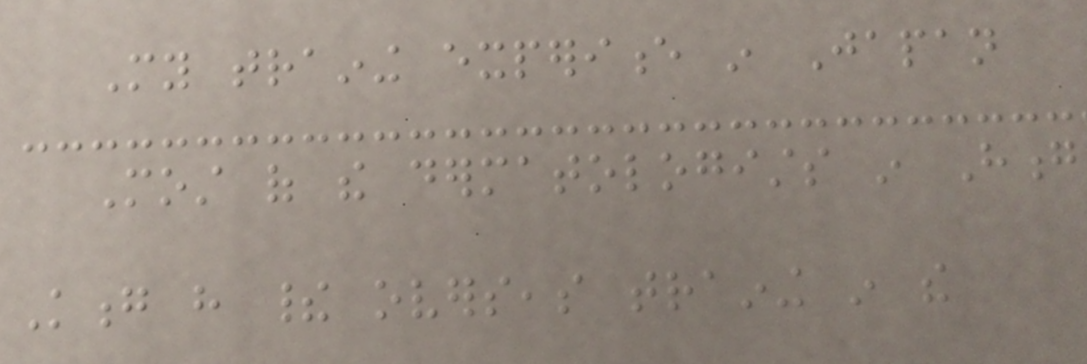My training experience in Japan
Most of the dermatologists in Hong
Kong have their overseas training in the
